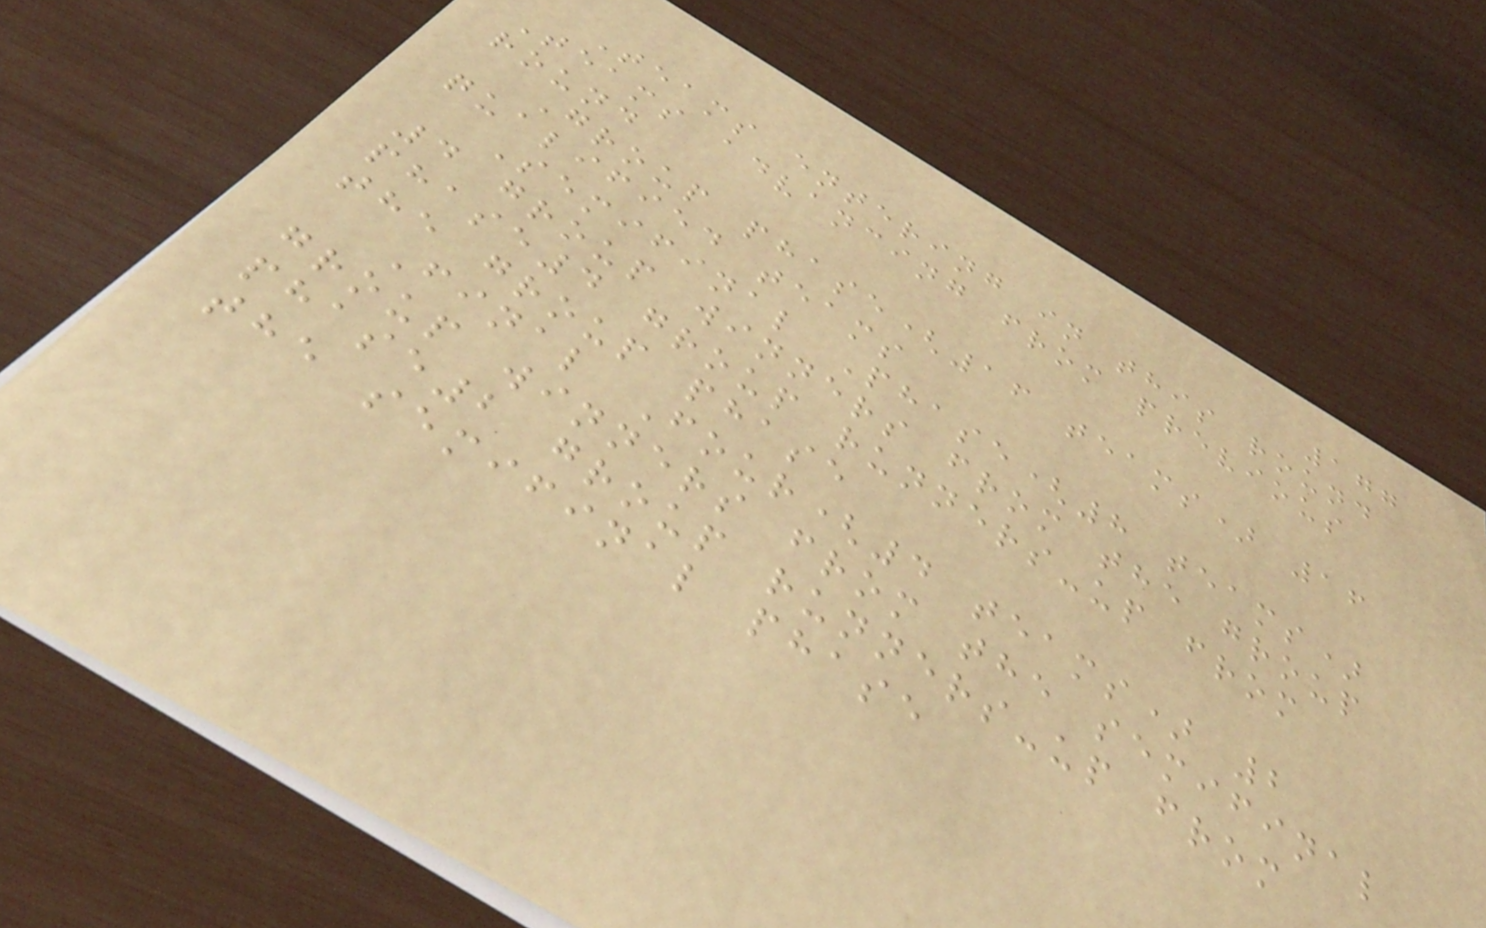177
Teams entering in this round
Teams advancing from previous
round
Group phase(16 teams) 16
qualified teams
Semifinal Phase(8 teams)
4 group winners from the group
phase4 group runners-up from
the group phase
Final Four(4 teams) 2
group winners from the semifinal
phase2 group runners-up from
the semifinal phase
